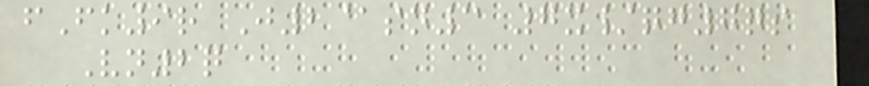fFk9r J2@sn3 7x/qg7qs
Vn2q
